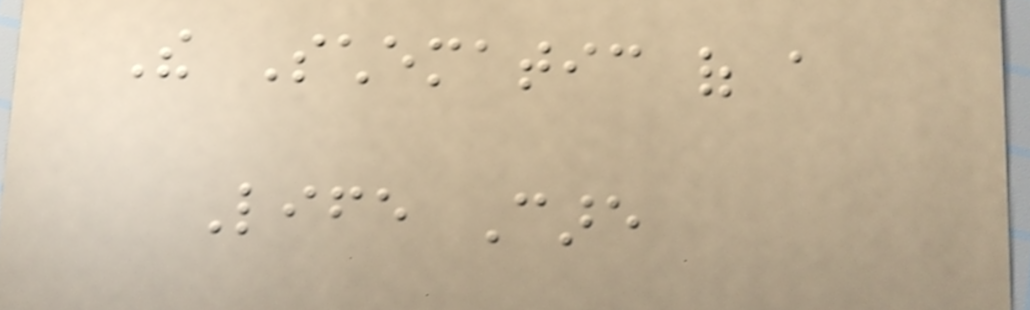The Schematic of a
Life Care
